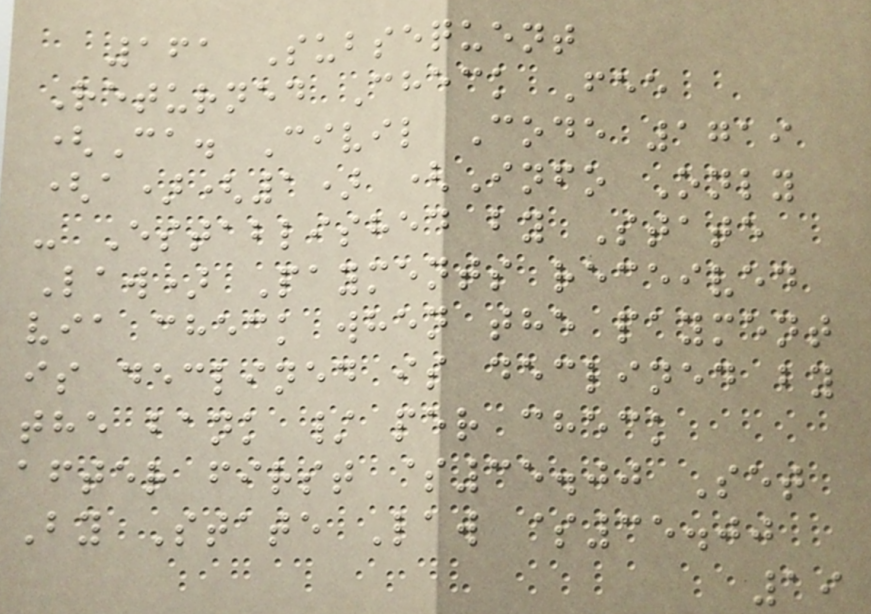161 Subsequent
Returned Check Fee
(Ca. Civil Code 1719
(a)(1) (Info Only
- Established by State
Law) Payments received
via check when the payment
is declined is declined by
the bank / per check
after first $35.00 Set
By State Law $35.00
19
